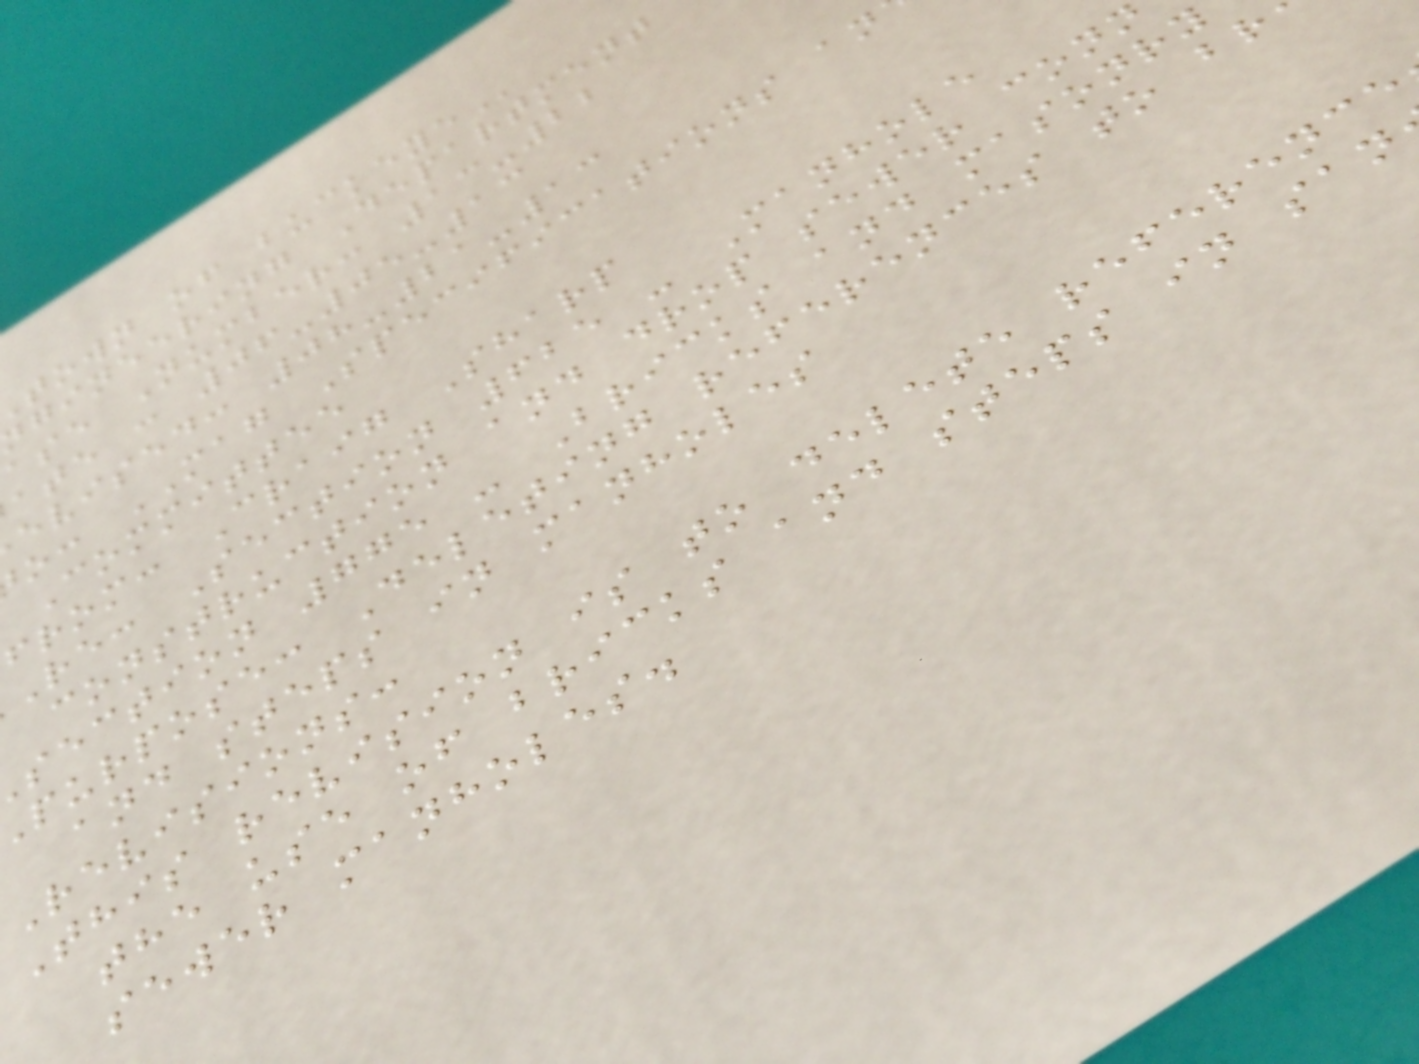town of
gineering Department
ase Number: 13-22
ate : 06-05-13
evised: 08-21-13
o: MAG Specifications an
Committee
from: Craig Sharp
re: Section 625 - Manhole
construction and drop sewer conn
section 775 - Bricks and masonry
purpose: Deleting references to br
and steps in manholes
Revisions:
This revision is to delete reference
the use of bricks and steps in san
sewer manholes.
